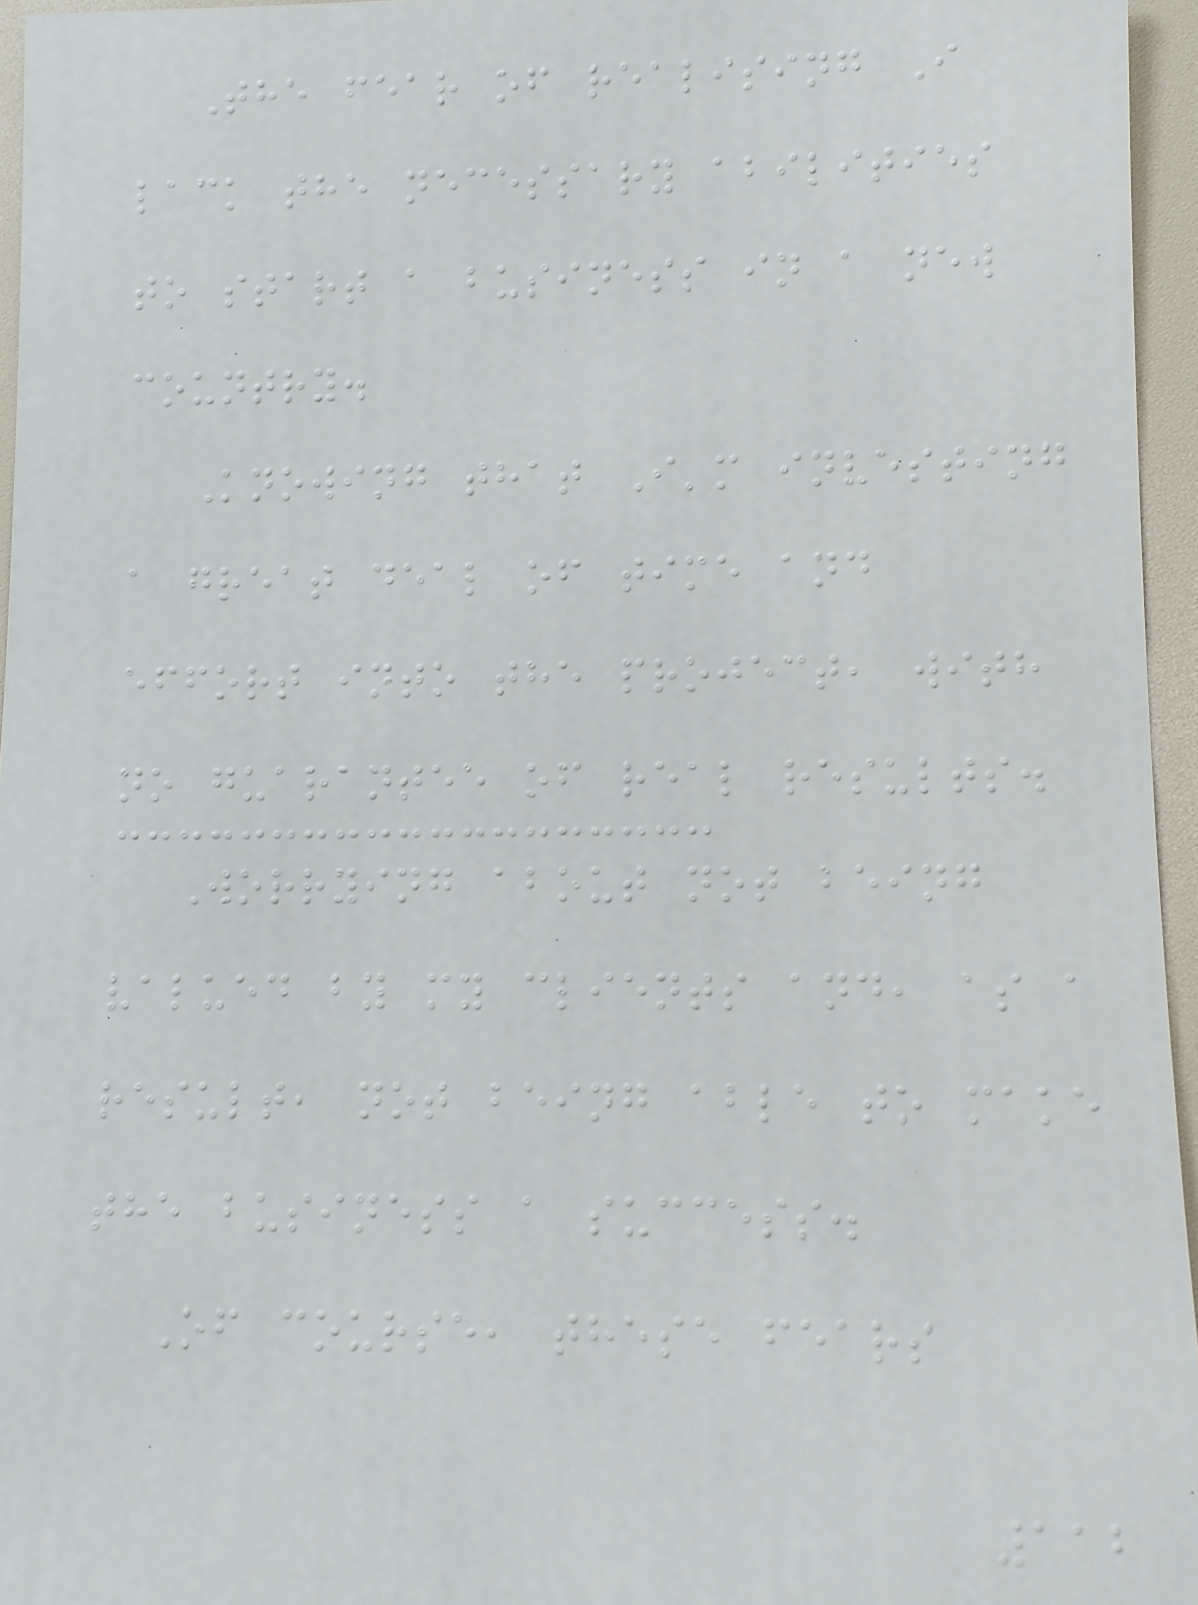The fear of realising I
lack the necessary abilities
to start a business in a new
country.
Knowing that I'm investing
a great deal of time and
effort into the project, with
no guarantee of real results.
Worrying about not being
valued by my clients and, as a
result, not being able to make
the business a success.
Of course, these fears
112
